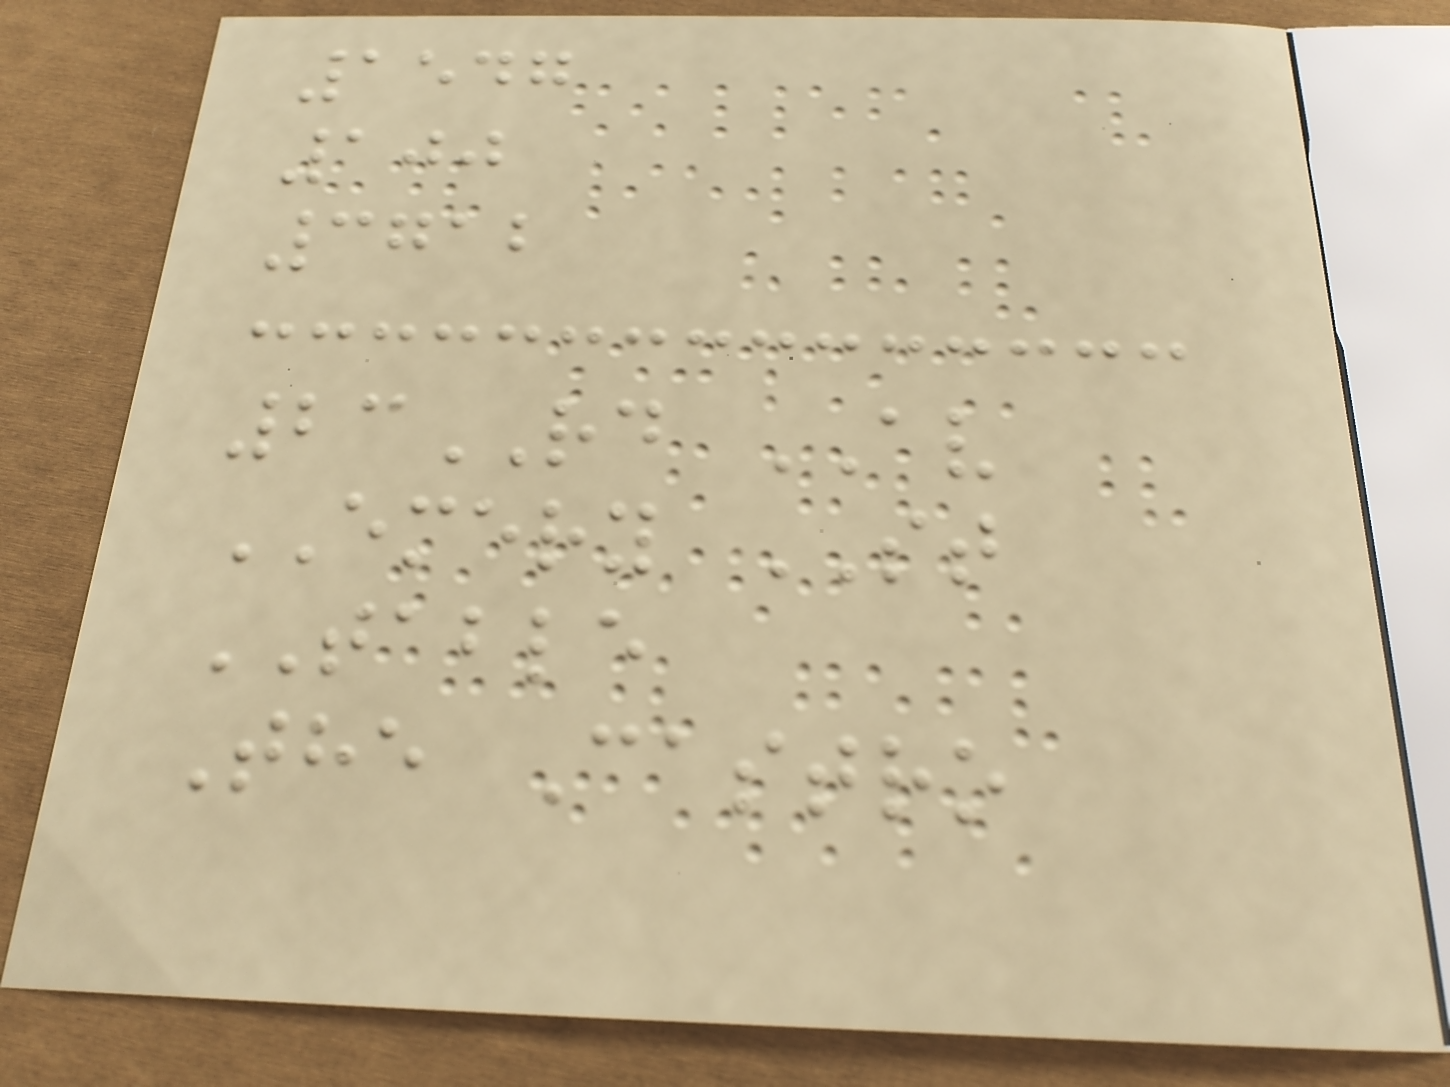1547
100
3712
23RD AV
EMERY ST
TABLE
The Castro
